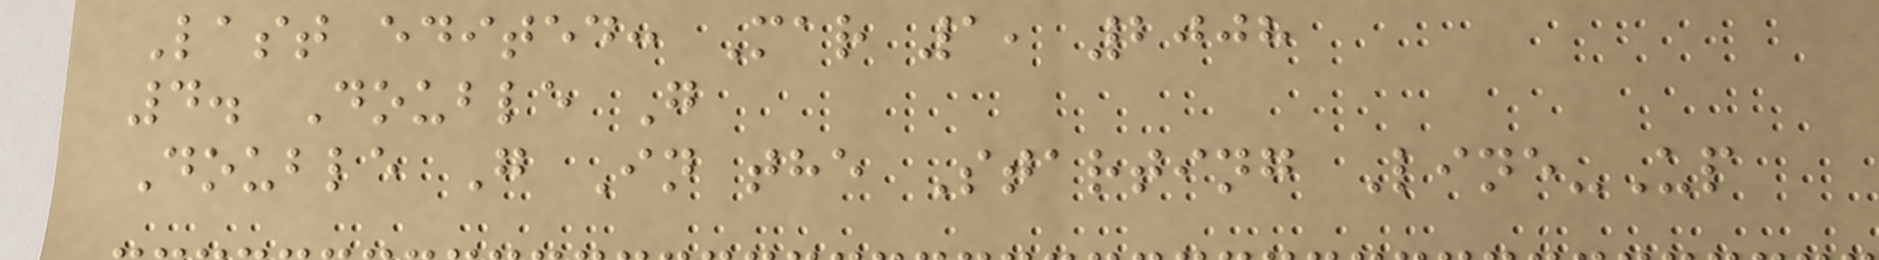Last edited: Mar 1, 2008
4. Double G
Double G In the Starting Line-Up
